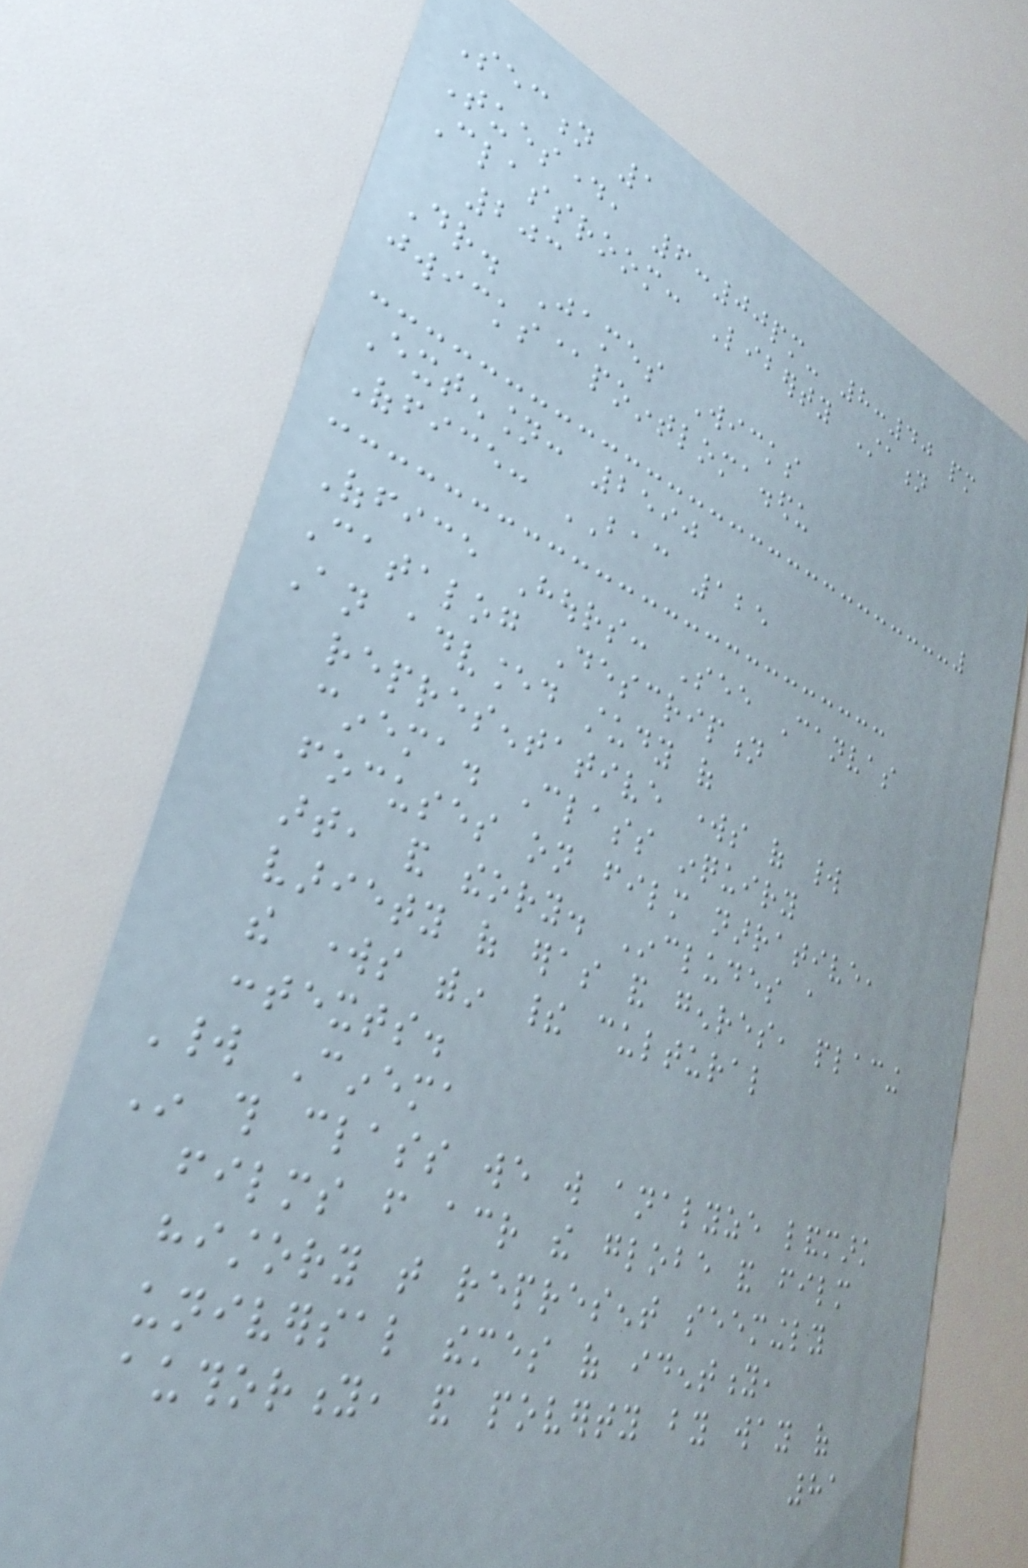Section 1
Tuesday, 6:00pm- 8:40 pm
Classroom: Liberty Station
203
Dr. James Wicks
jwicks@pointloma.edu
Extension: 2590
Office: BAC 125
Office Hours: See Canvas
Catalog Description
An advanced study of
representative works of world
cinema. Class inquiry
focuses on film narrative,
art, and theory. Includes a
variety of eras and genres, placing
the works within their cultural
contexts.
World Cinema
In this class we will analyze landmark
films from across the globe and film
history that represent seemingly
universal themes of identity,
authority, and poverty by way of
81
